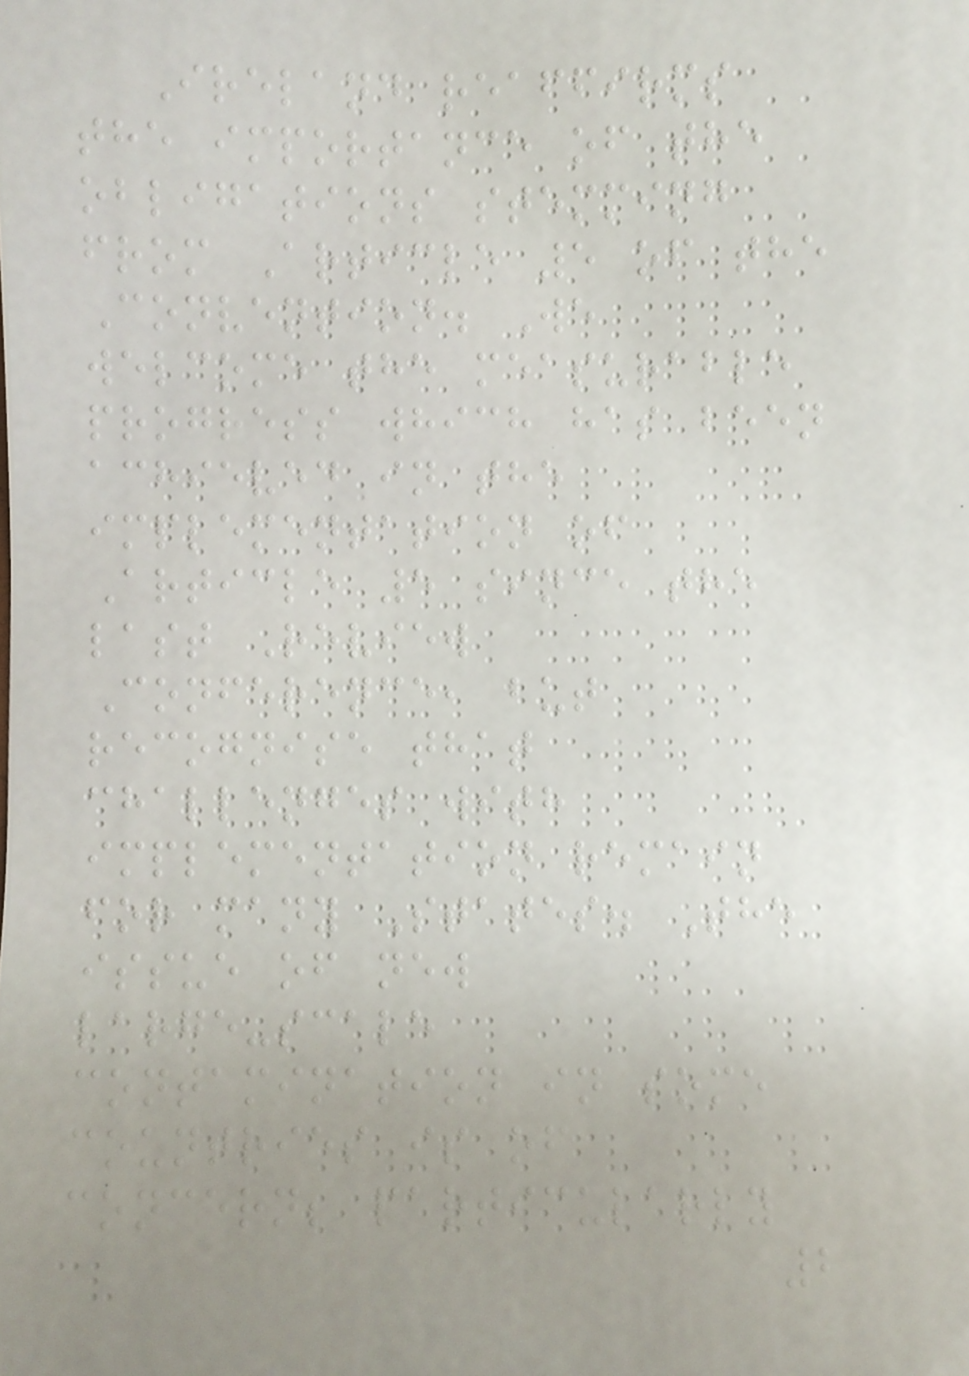Ireland reaffirms
the importance of the
obligations stemming
from Article 5 of the
Convention. We
welcome the measurable
progress which has been
achieved in the
implementation of
Article 5 since the
last Review
Conference, but
recognise that
challenges with
implementation remain
for many States. The
issue of new
large-scale
contamination in some
countries is of
concern; particularly
2
